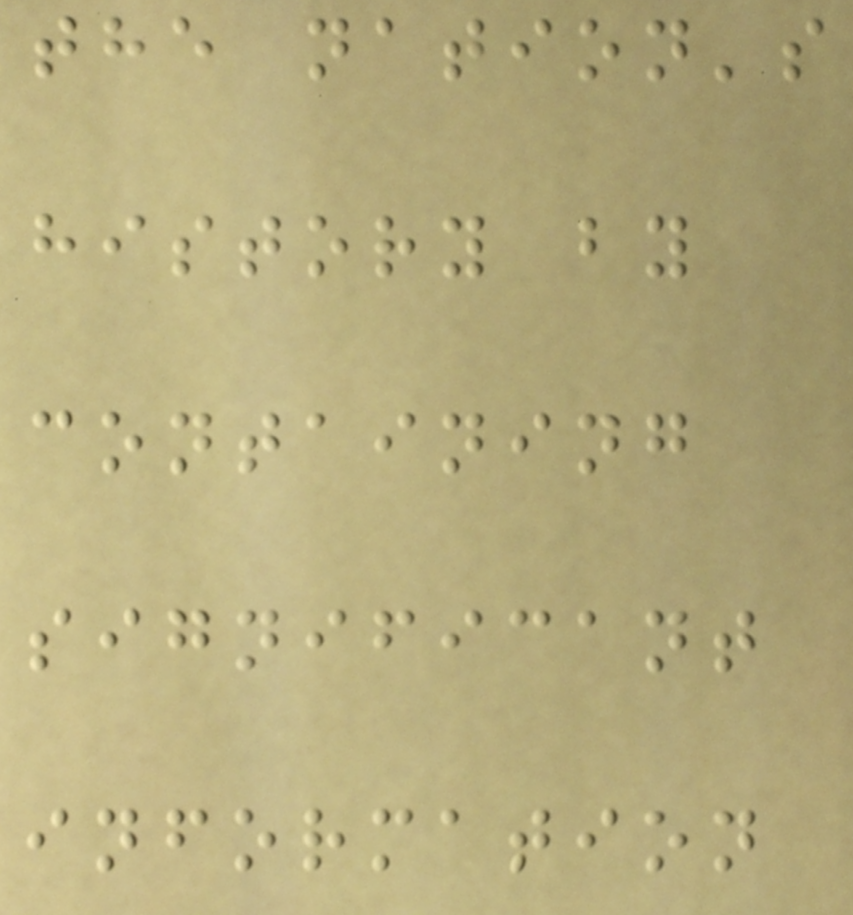the nation's
history by
containing
significant
information
